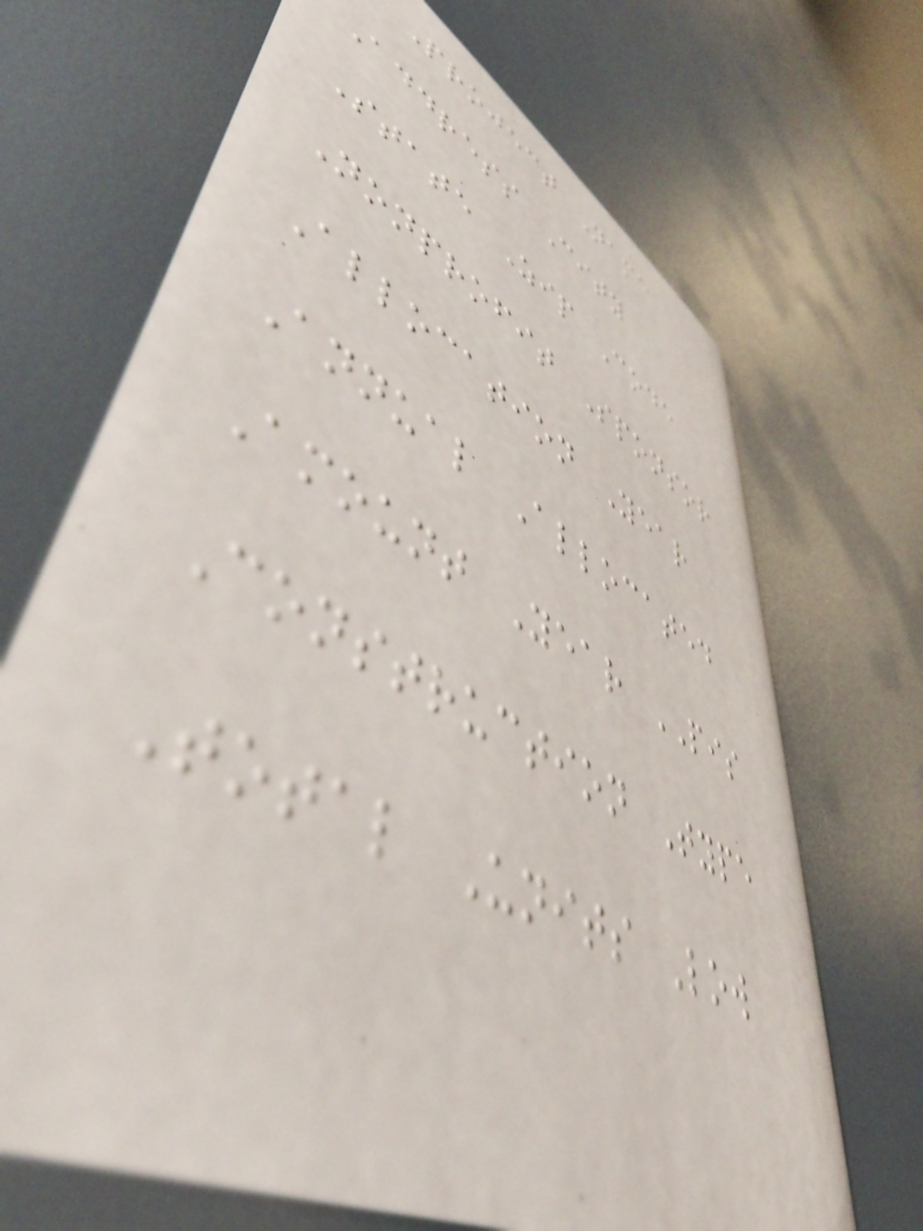Project Name
Address City
State Zip Code
Nonprofit Sponsor
Allocation Year
Annual Allocated
Amount Year PIS
Construction Type
Total Units Low
